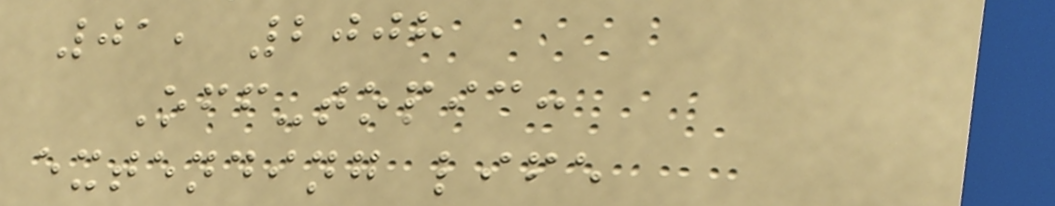01, 2008
Off-topic:
extending life
